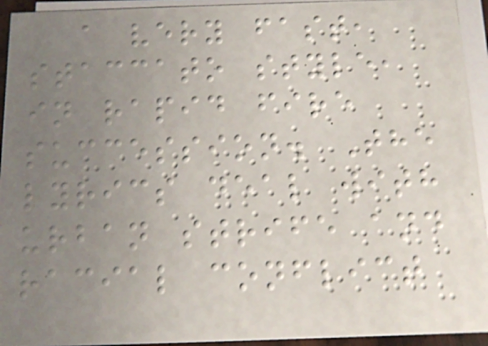a very fast,
staccato style,
in rapid fire
succession. The
lyrics deal with
urban strife and
racial conflict
